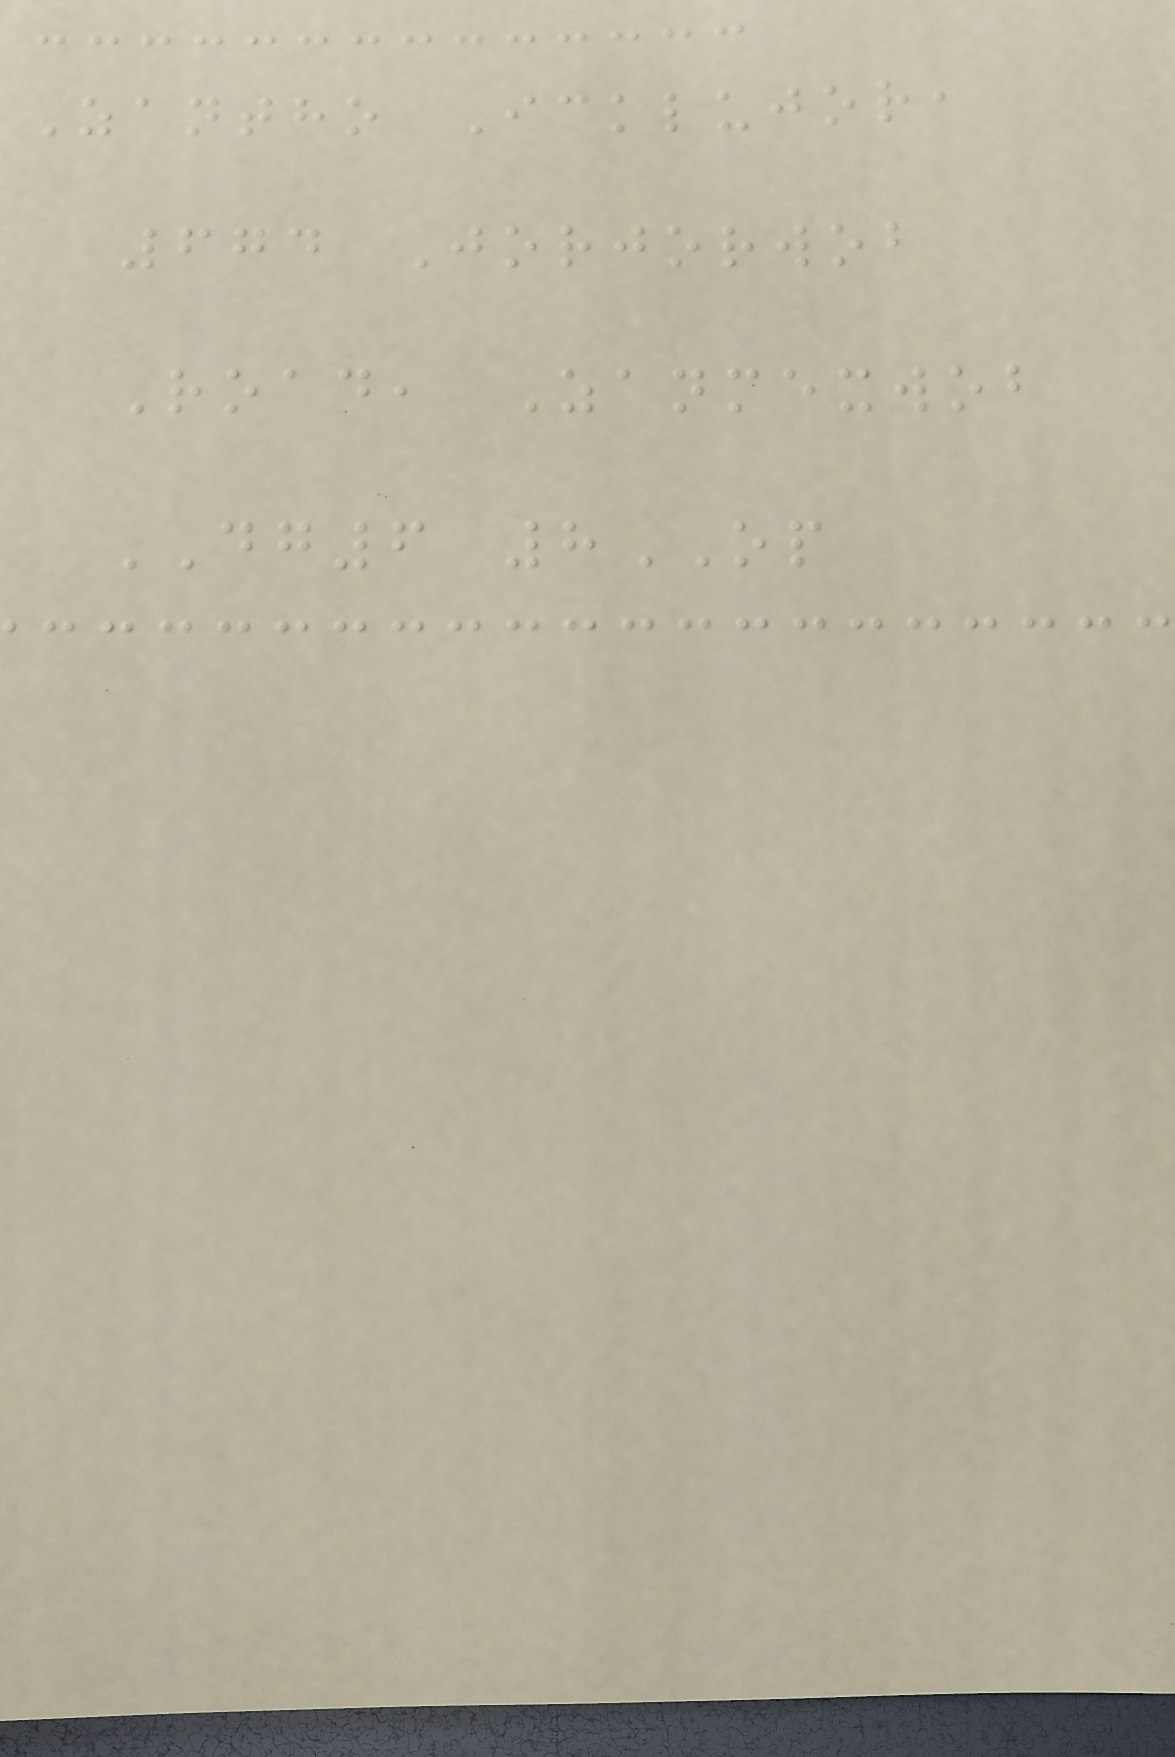Zantho Icklujor,
674 Jorjorwob
Road, Zanmexwob
DG6 8OP
